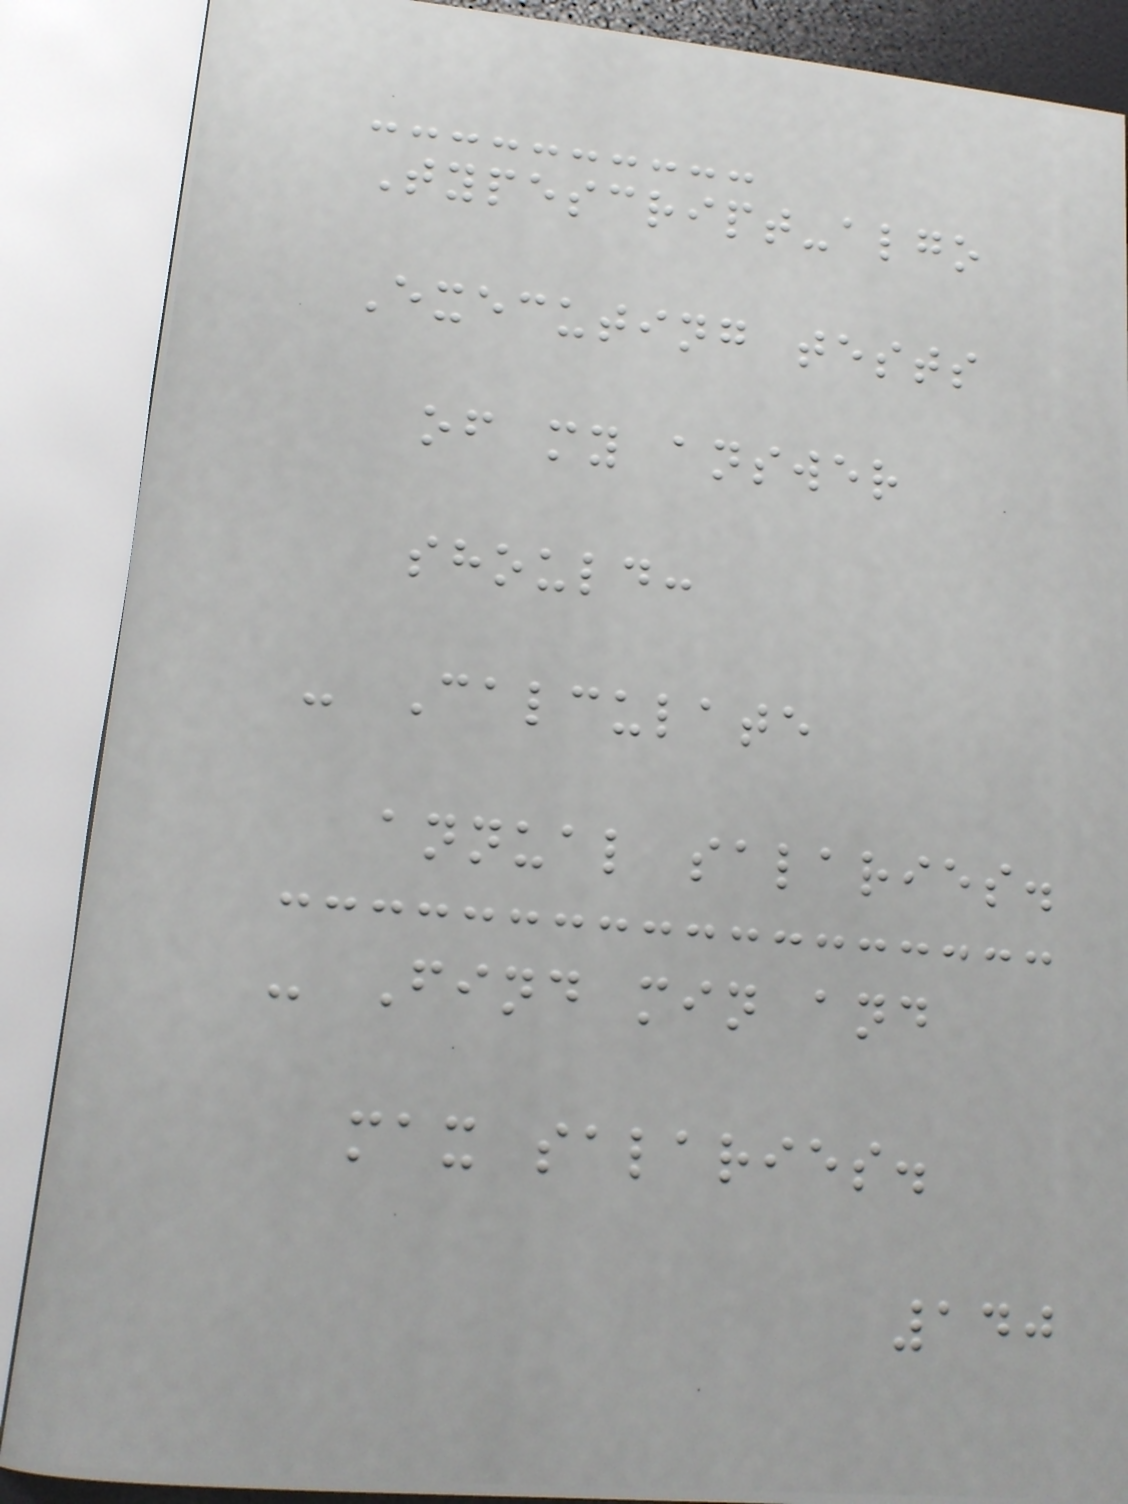Typescript-algo
Executing tests
of my answer
should:
- Calculate
annual salaries.
- Find min and
max salaries.
140
